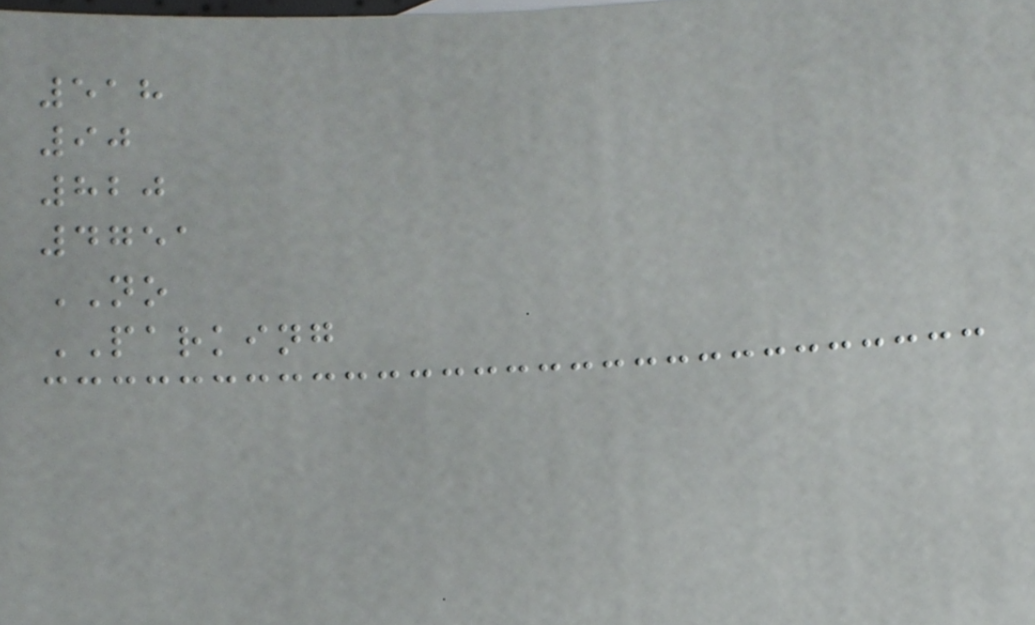518
90
820
4751
NO
PARKING
